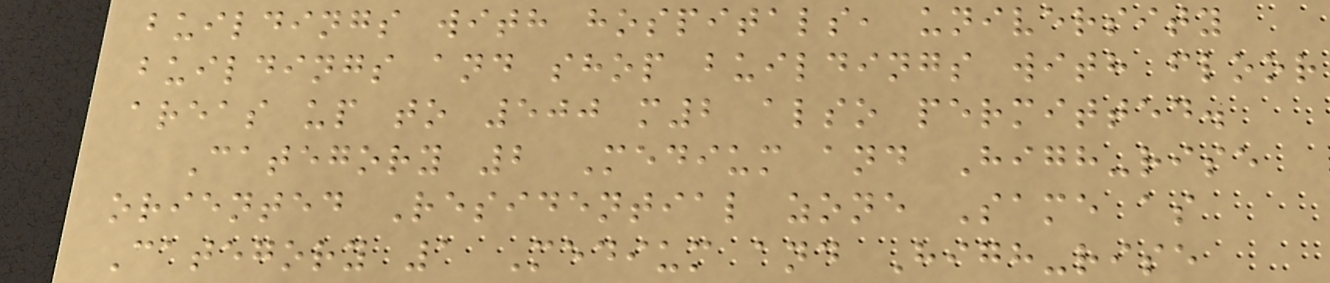buildings with hospitals, university
buildings and shop buildings with floor
areas up to 500 m2 also permitted.
Category 2 Medium and High-rise
oriented Residential zone Same as
Category 1 Medium and High-rise
